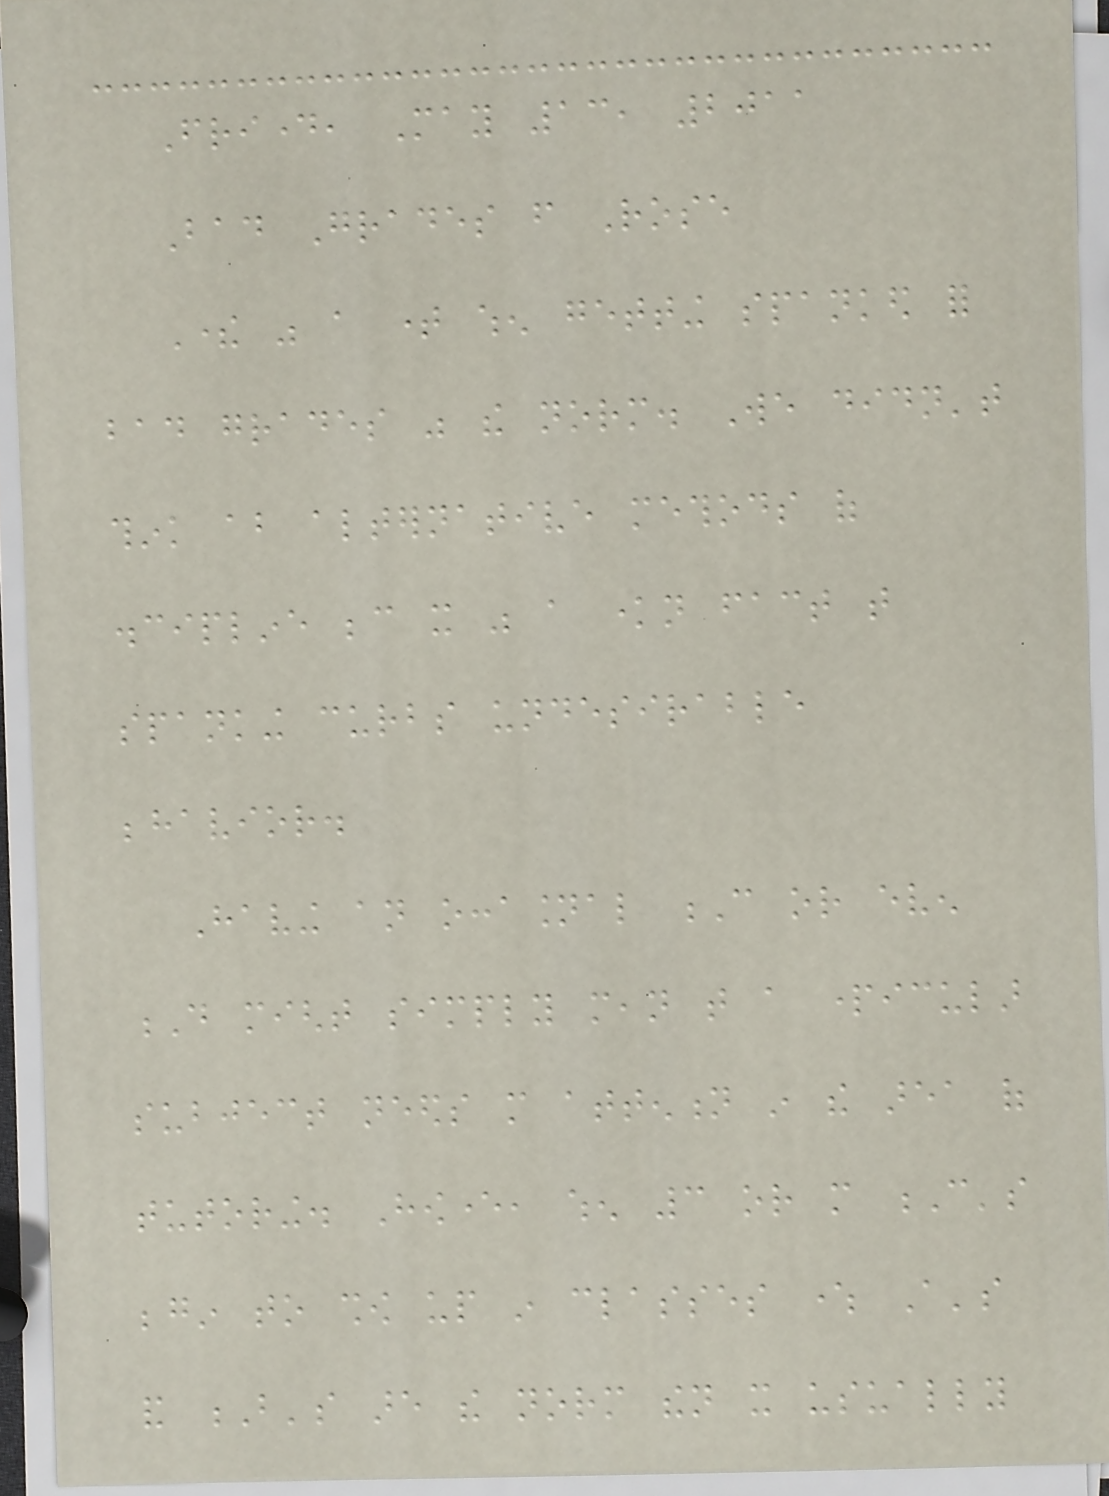Friday, May 13, 2011
Bad Grades from Rose
There was a time when getting spanked for
bad grades was the norm. We didn't
think about alternative methods of
discipline because it was a known fact that
spanking curbs undesirable
behavior.
Having an occasional C or even
D might simply mean that a particular
subject needs more attention in the area of
tutoring. However, when 3 or more C's
begin to show up in classes where A's
and B's are the norm then it usually
